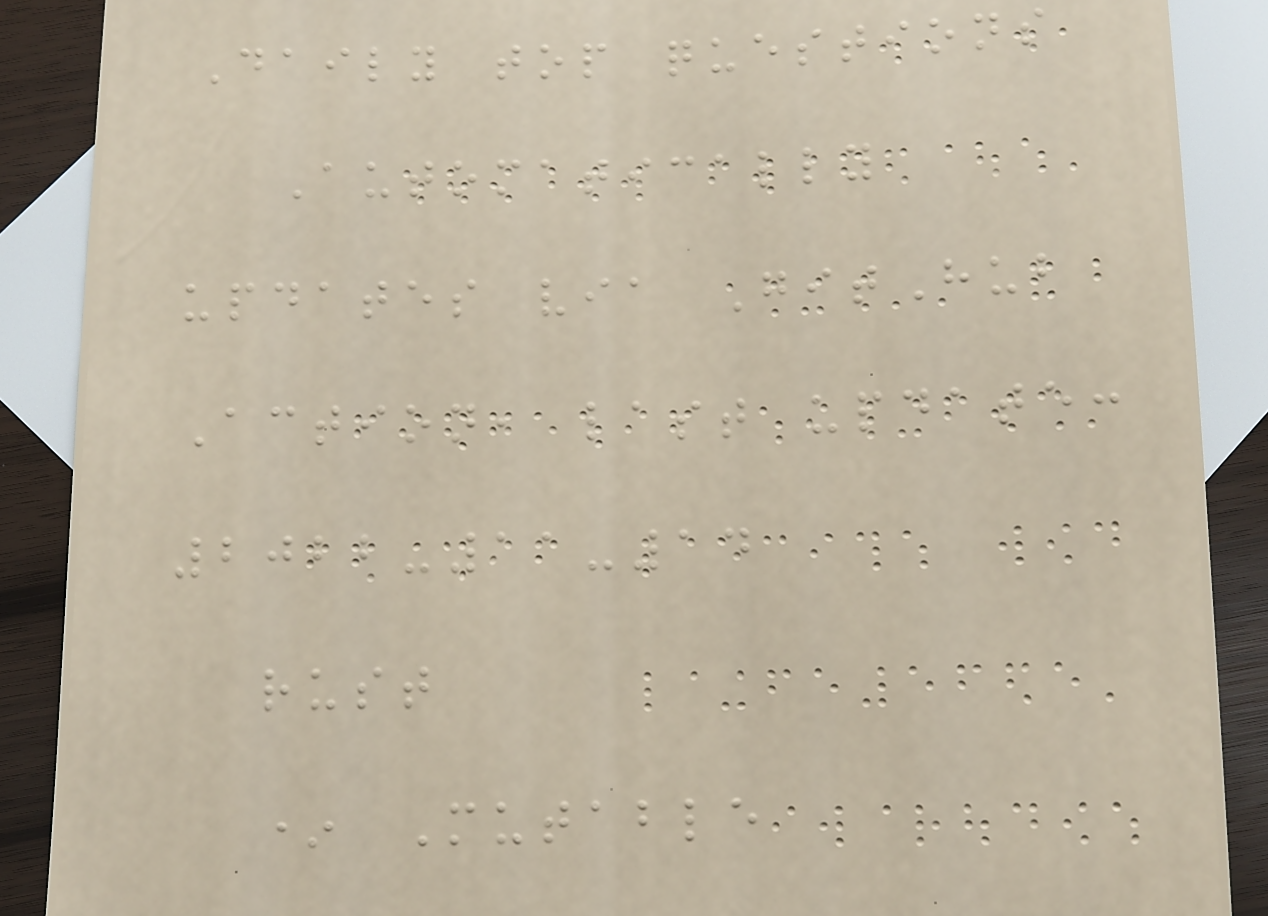Daily top questions
Automatically
updates via GitHub
Action, last update:
2022-11-14
rust
* Mutable
